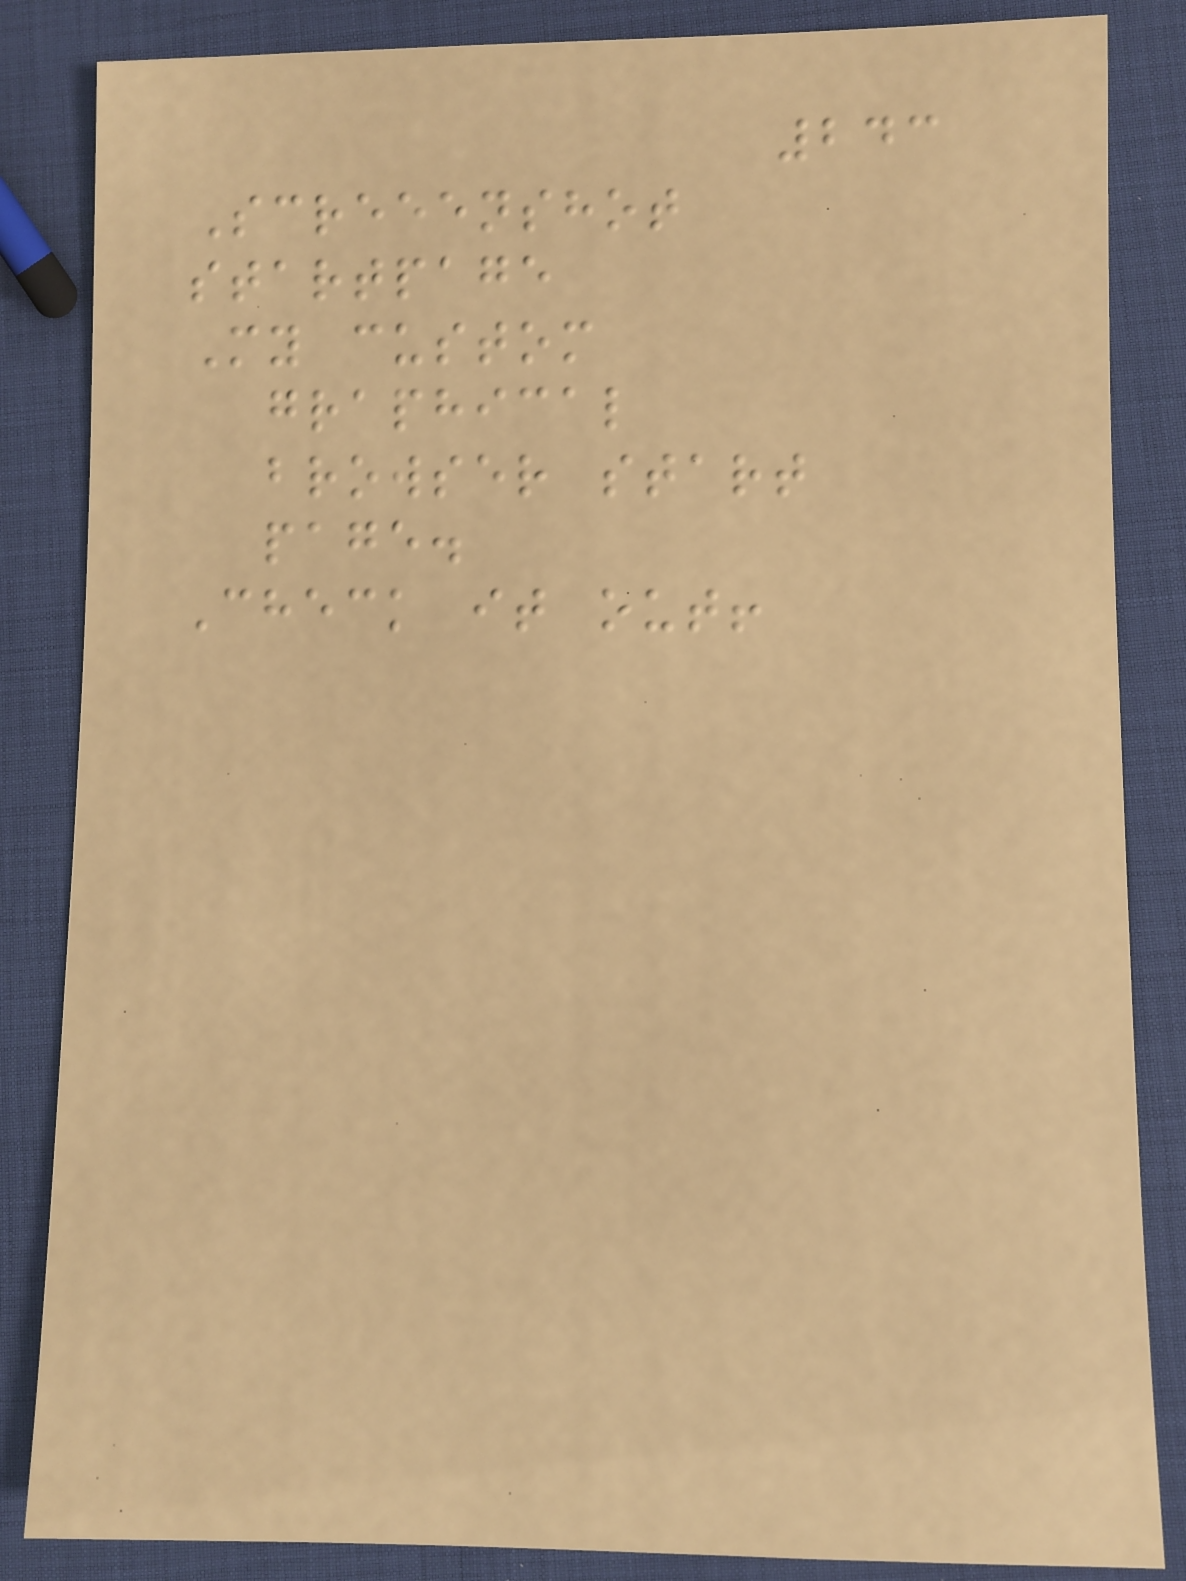243
Screeenshot
startpage
My custom
graphical
browser start
page.
Check it out!
